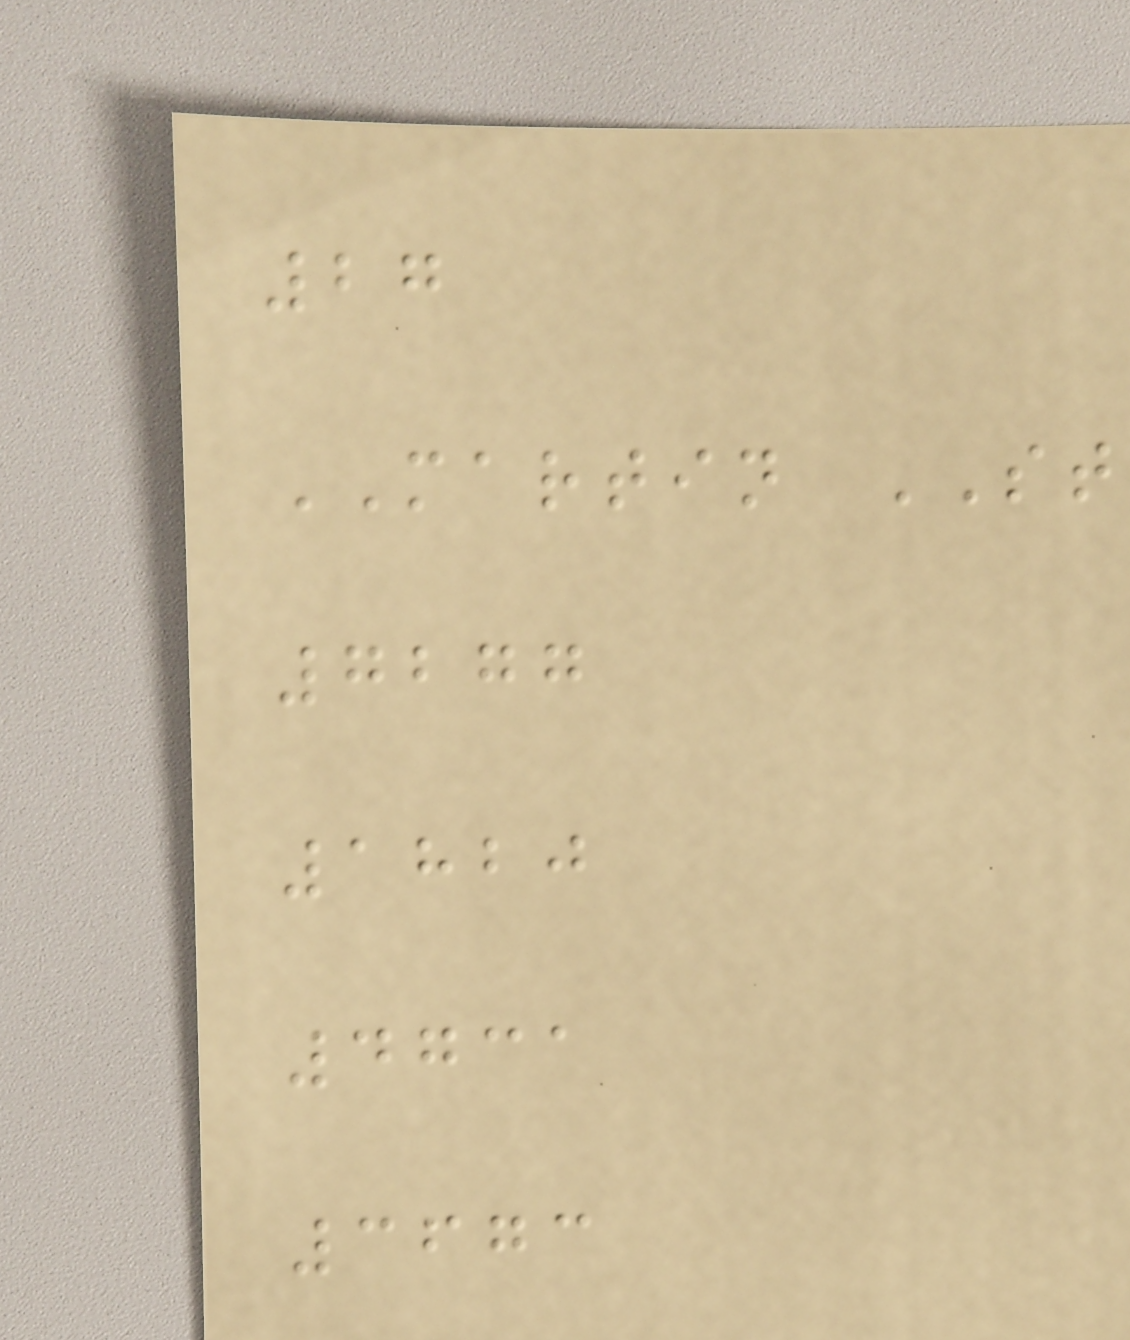27
MARTIN ST
7277
1820
4731
3673
